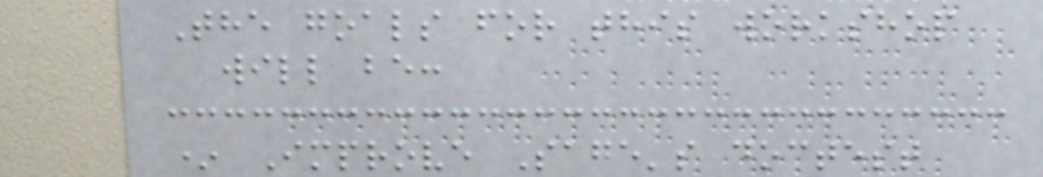The goals for this workshop
will be:
* Improve Sage's doctest
